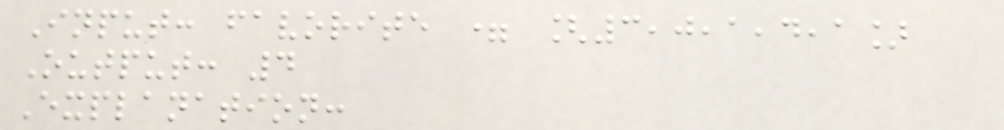Input: favorite = [3,0,1,4,1]
Output: 4
Explanation:
